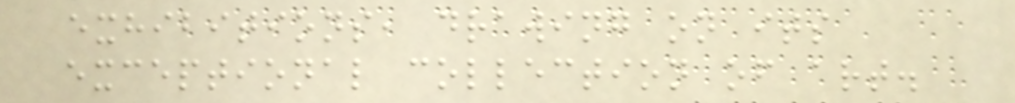exhibitions, drawing on its
exceptional collection of art.
